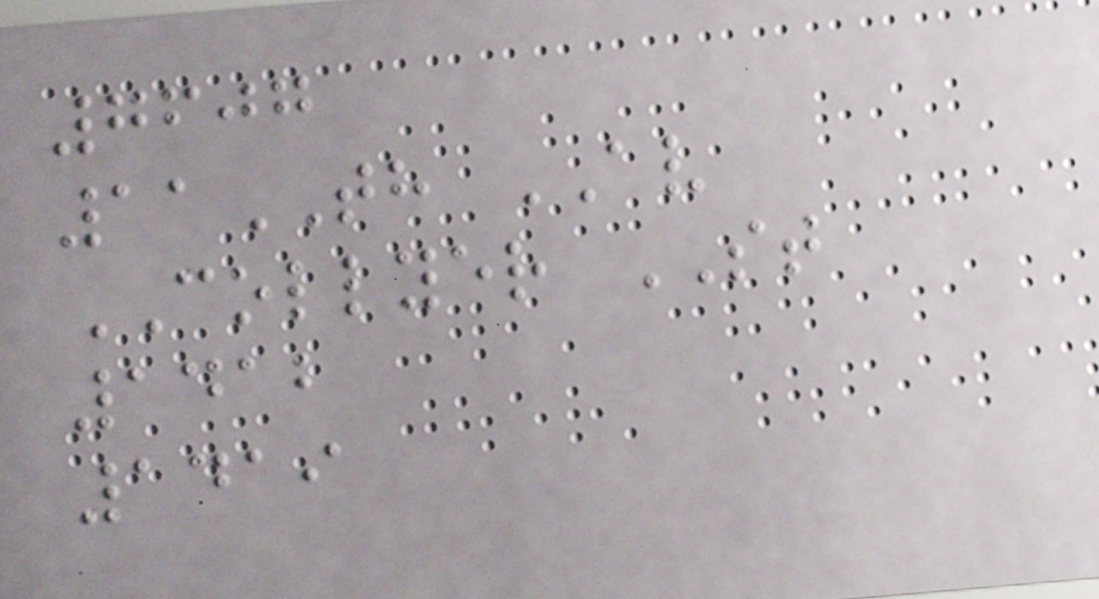7607
11TH AV
COLLYER ST
1412
1419
